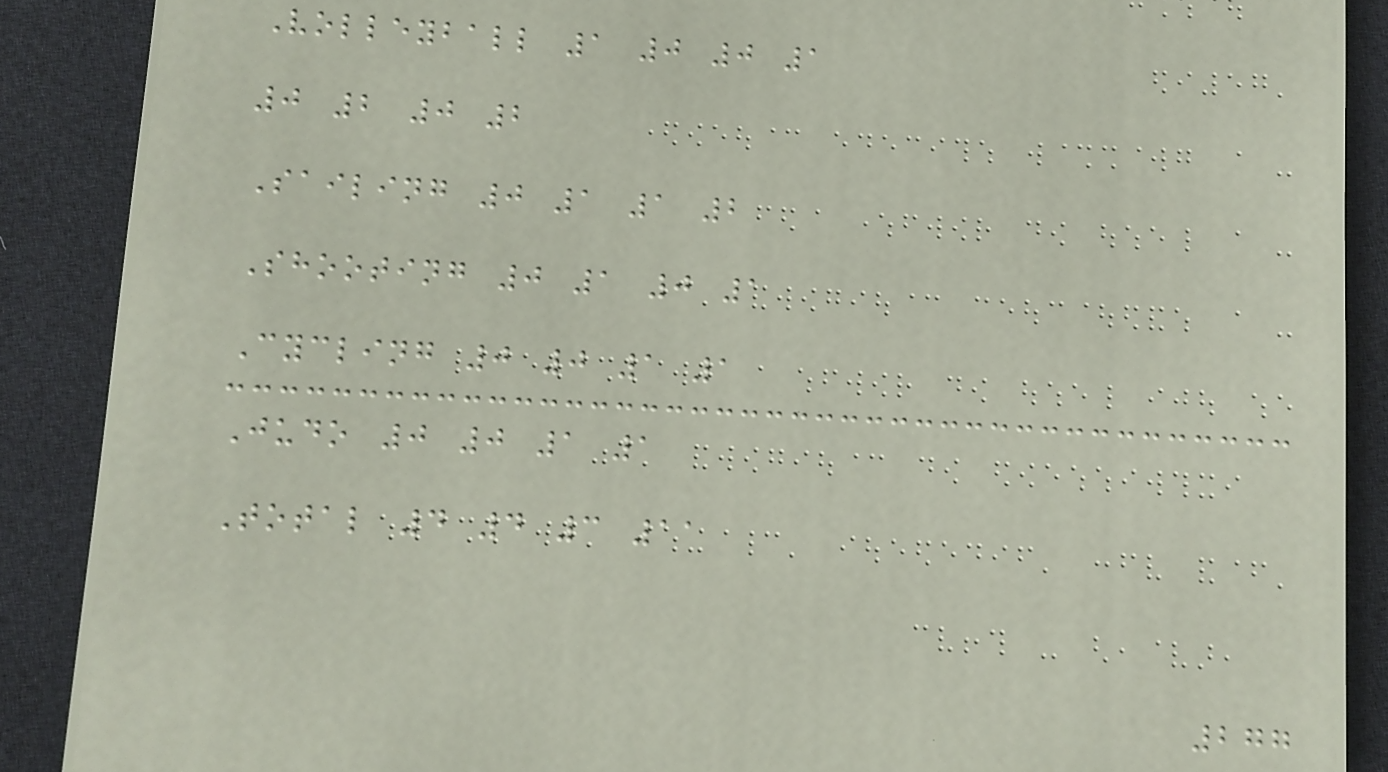Volleyball 1 0 0 1
0 2 0 2
Sailing 0 1 1 2
Shooting 0 1 0 1
Cycling 0 0 1 1
Judo 0 0 1 1
Total 4 4 3 11
277
